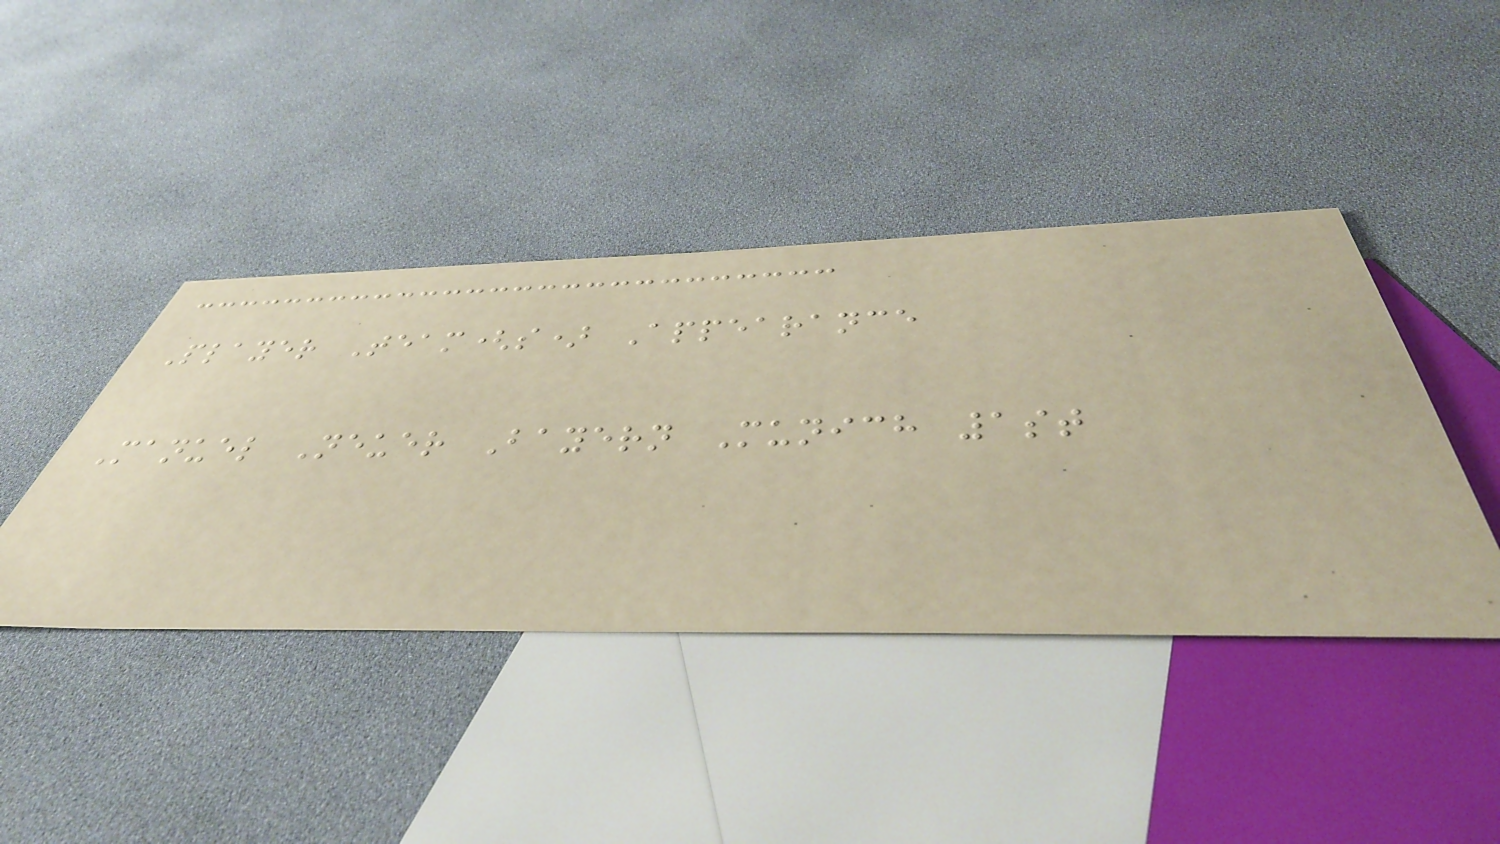Player Team(s) Appearance
Manuel Neuer Bayern Munich 1st
